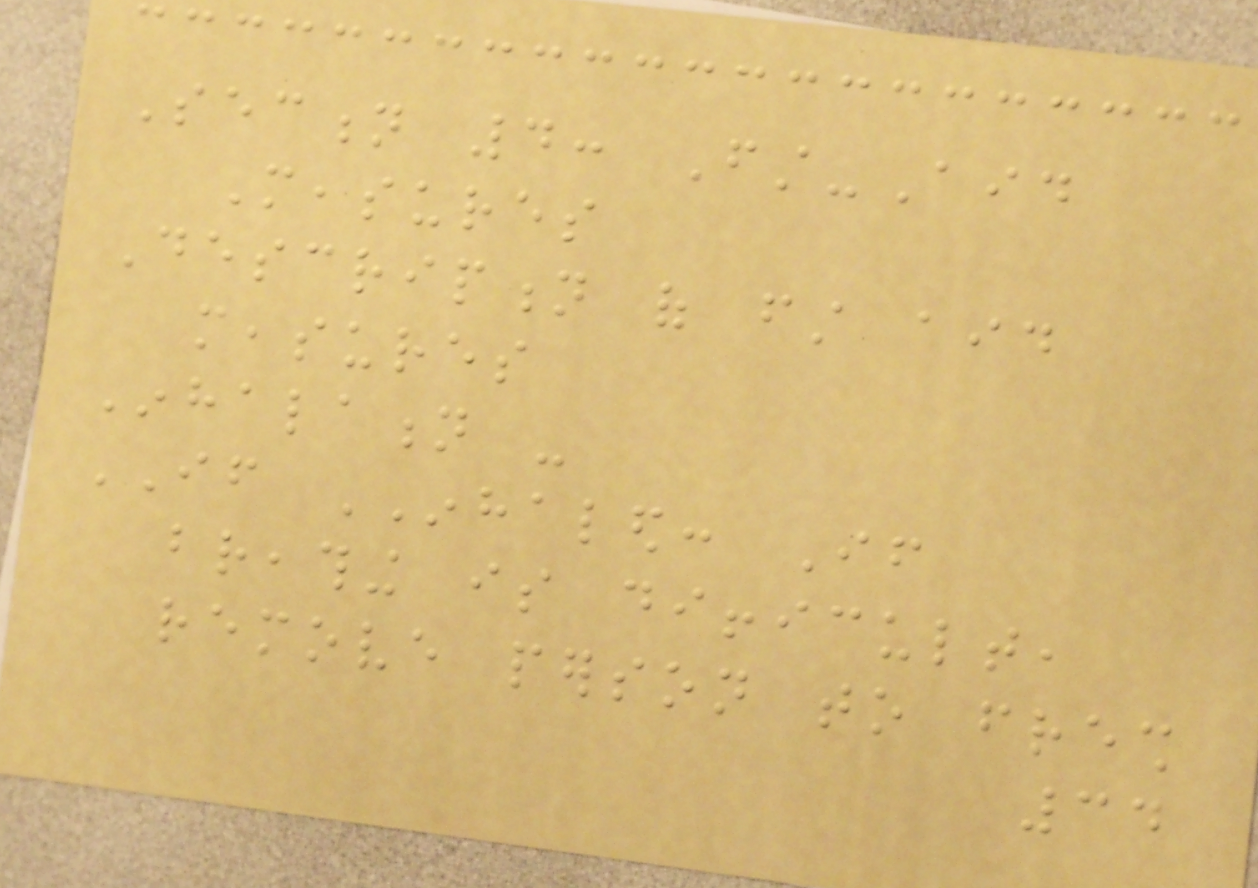Section 4: First-Aid
Measures
Description of first aid
measures
Inhalation -
IF INHALED: If
breathing is difficult,
remove person to fresh
34
